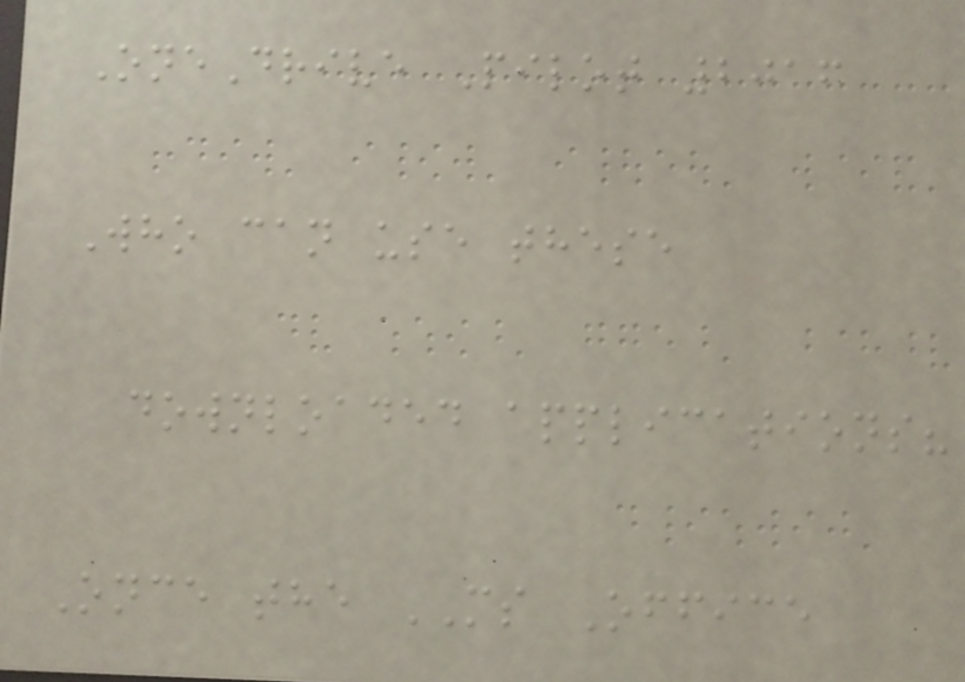OneDrive Pilot 2016
Who can use these
downloaded applications?
Once the MS Office
